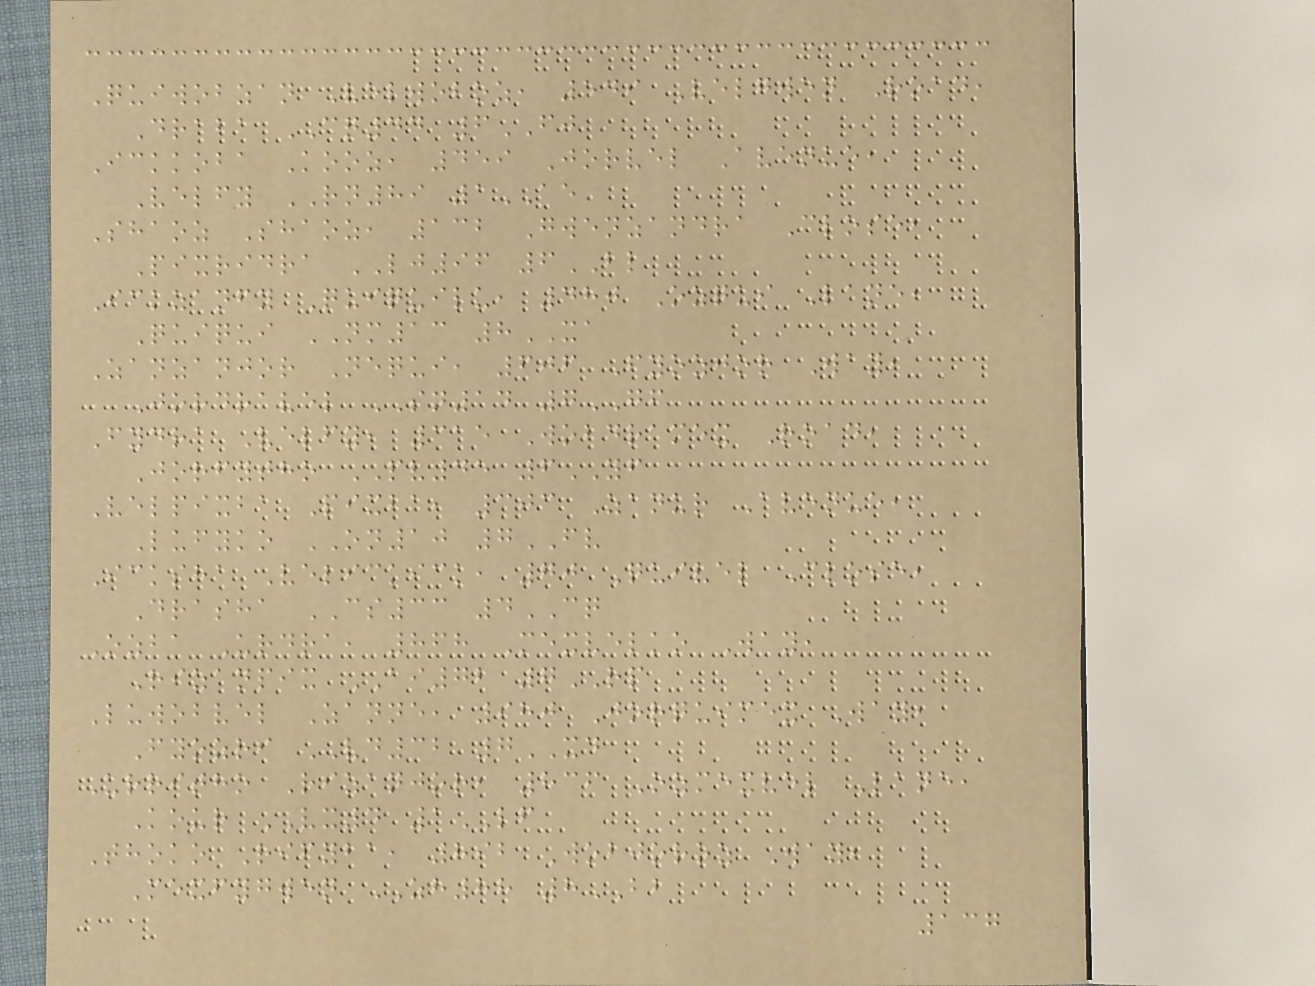Quiwobzan Velwoboz, 549 Velgwen Road,
Draba CQ44 6FJ
Ickkoba Kooz, 459 Jorvel Avenue,
Velfy RN89 1AE
Shaoz Shaoz, 132 Gwenzandra Close,
Pixridra LJ96 6BL
Ickzanfy Quiquilu, 480 Ozqui Lane,
Quiqui NM13 8XA
Zanzanjor Nequi, 606 Fyozjor Way,
Jordravel SN14 7GF
Fydra Velfy, 315 Wobdramex Road,
Jorfytho PV45 6YF
Velpixba Pixba, 303 Zanur Avenue,
Lufyko ON10 7FV
Icksha Velickick, 70 Quivel Close,
Drasha CS33 4CQ
Ozba Urdra, 868 Mexvelko Way,
Rizanpix AI72 7RP
Luwobvel Zanne, 980 Jorquimex Way,
Fyozri VD32 7XD
Urritho Rizanjor, 836 Ozmexvel Lane,
Kour VX4 1LF
Thoko Rifyba, 892 Wobjoroz Way,
Mexfygwen ZH88 8BB
137
